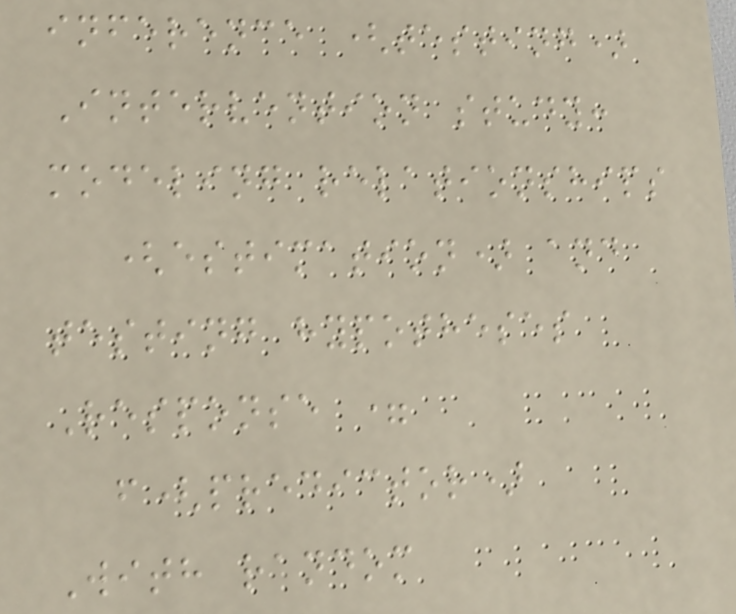inference (testing)
Intervention study:
modeling relationships
(estimation) and
testing hypotheses
Response =
f(predictor)
With random
